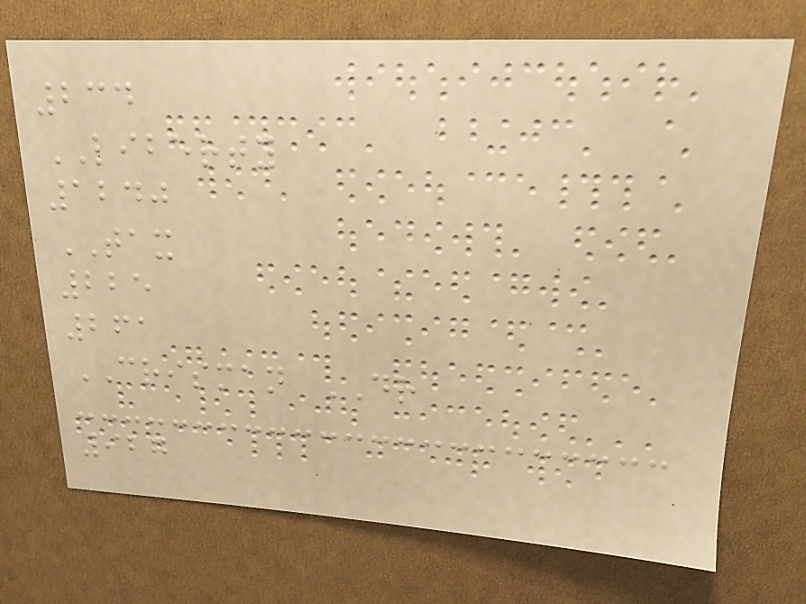234
LIBERTY
1240
TAX
225
261
CRISMAN DR
927
